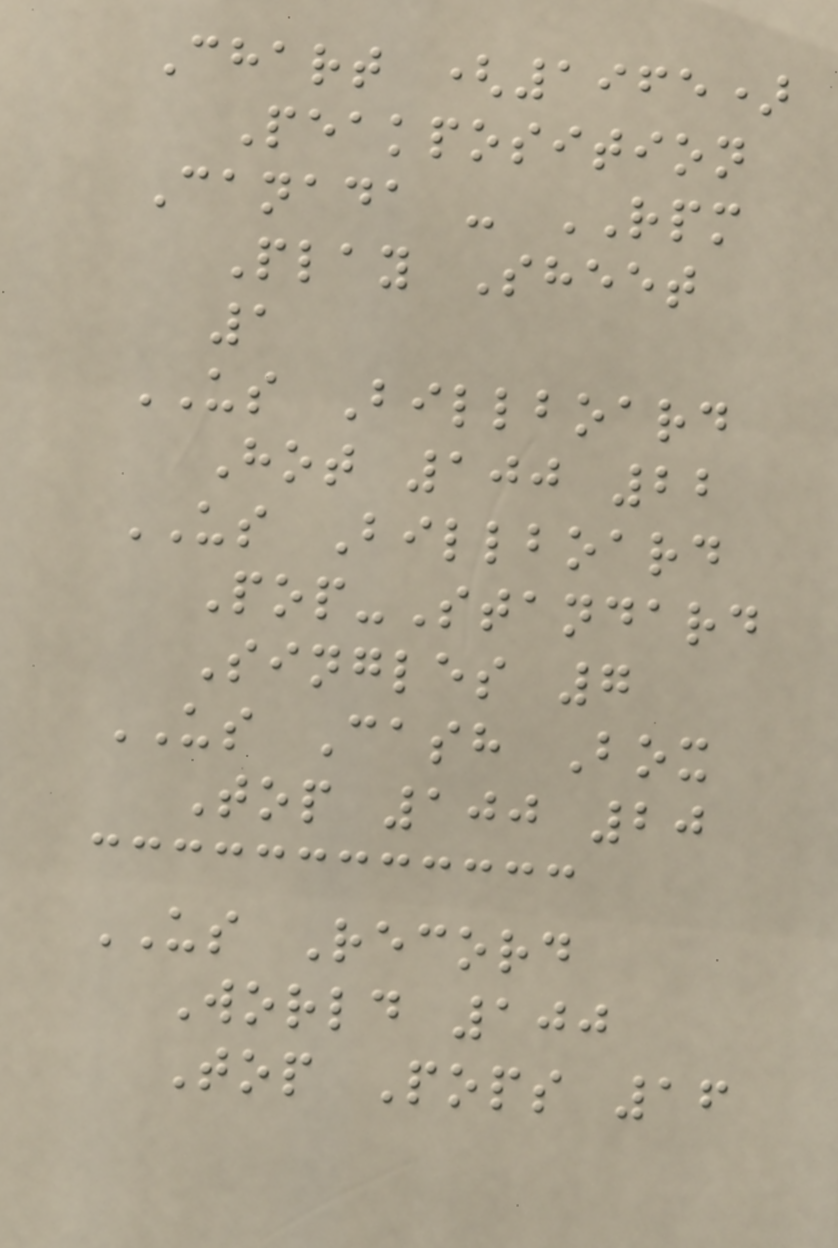Chart (1965)
Peakposition
Canada - RPM
Play Sheet
1
US Billboard
Hot 100 22
US Billboard
Pop-Standard
Singles 7
US Cash Box
Top 100 20
US Record
World 100
Top Pops 16
